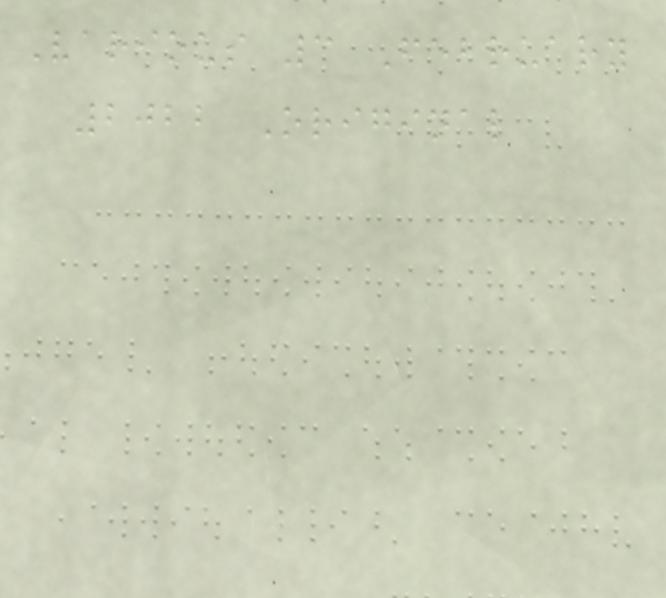Various 3 February
2022 Original
